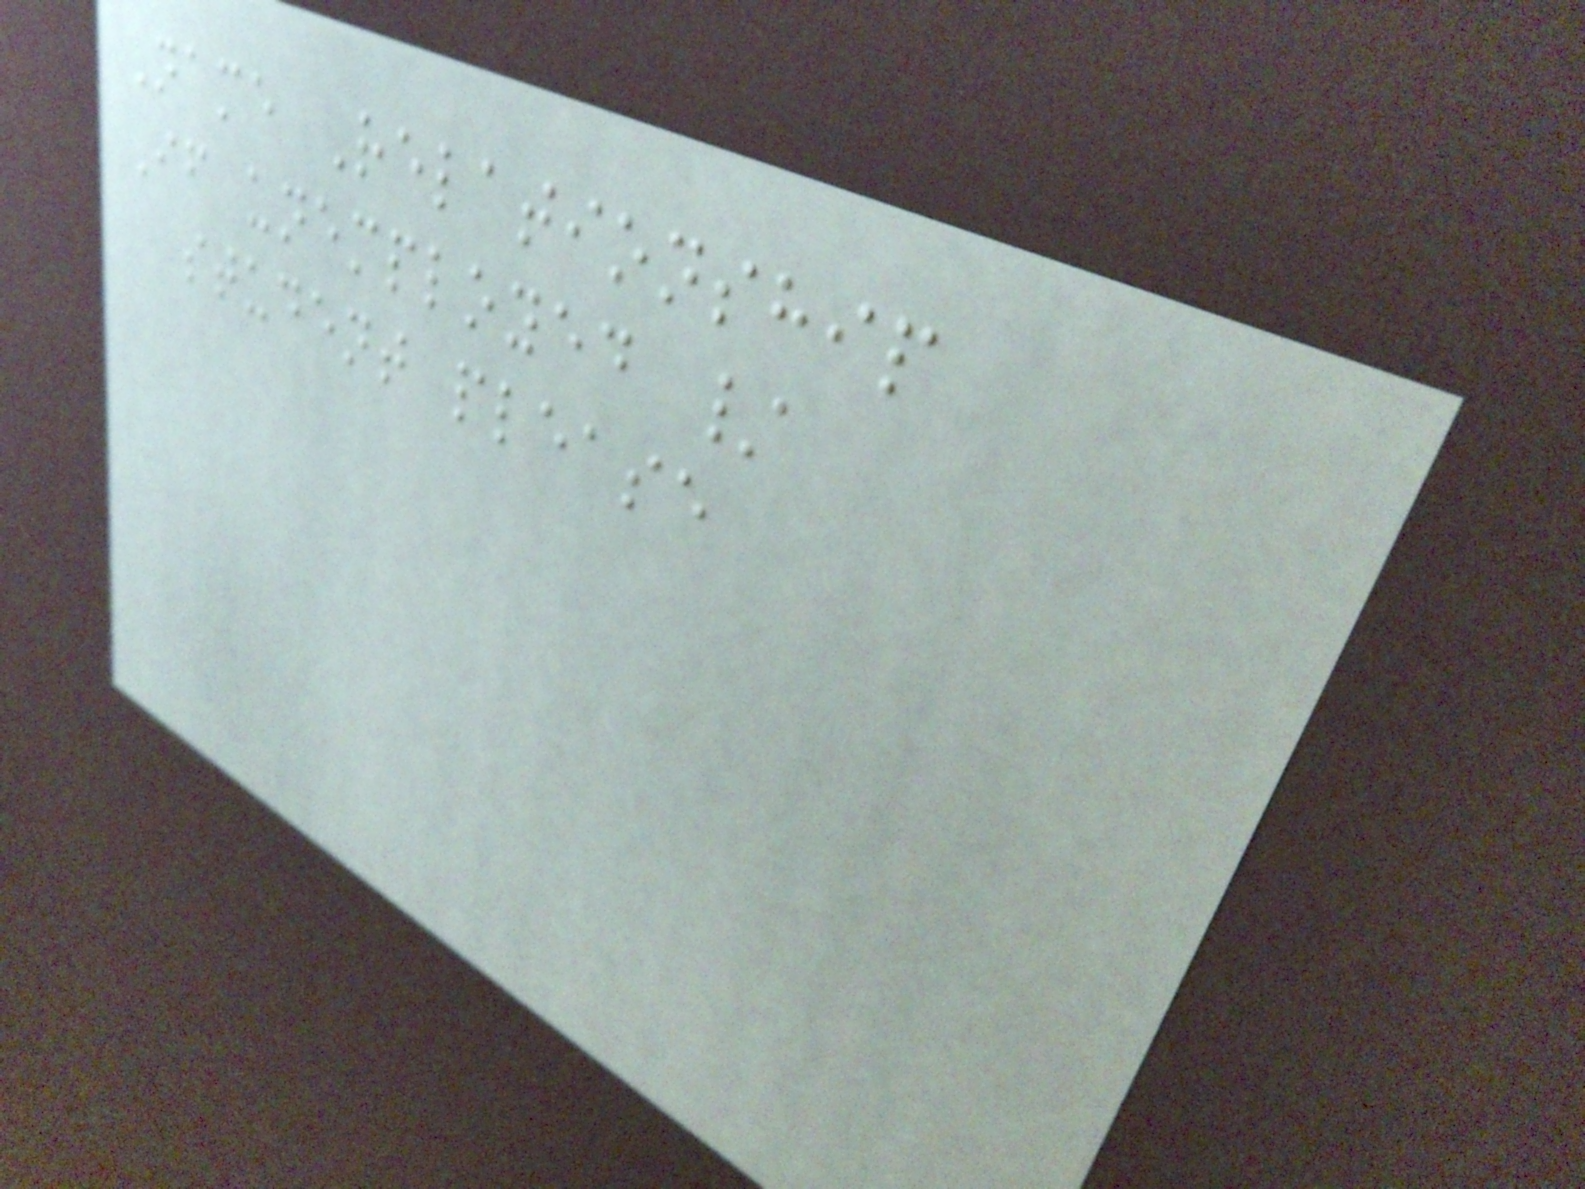Name Relationship
If unemployed /
student please
